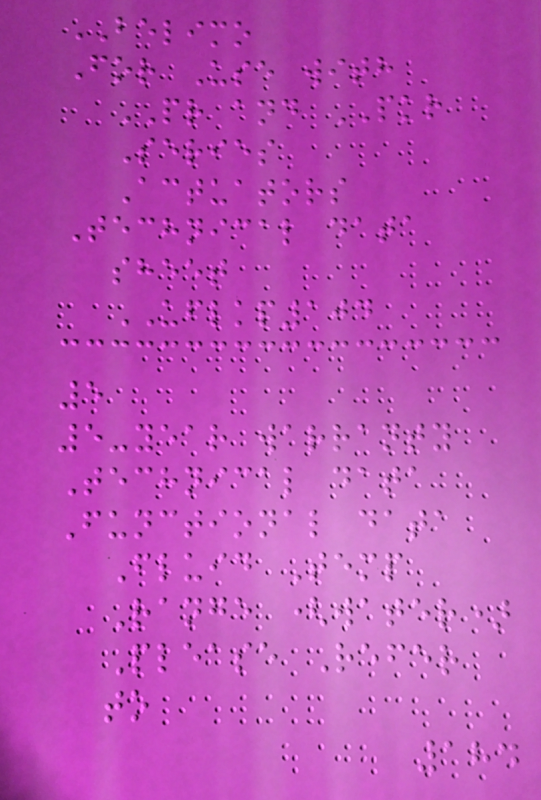BELIMO
For Use with
PR and PKR
Series
Actuators
Technical data
sheet
UFLKP104
5
5-year warranty
Technical data
Functional data
Fluid Temp
Range (water)
Please Refer
to
184
